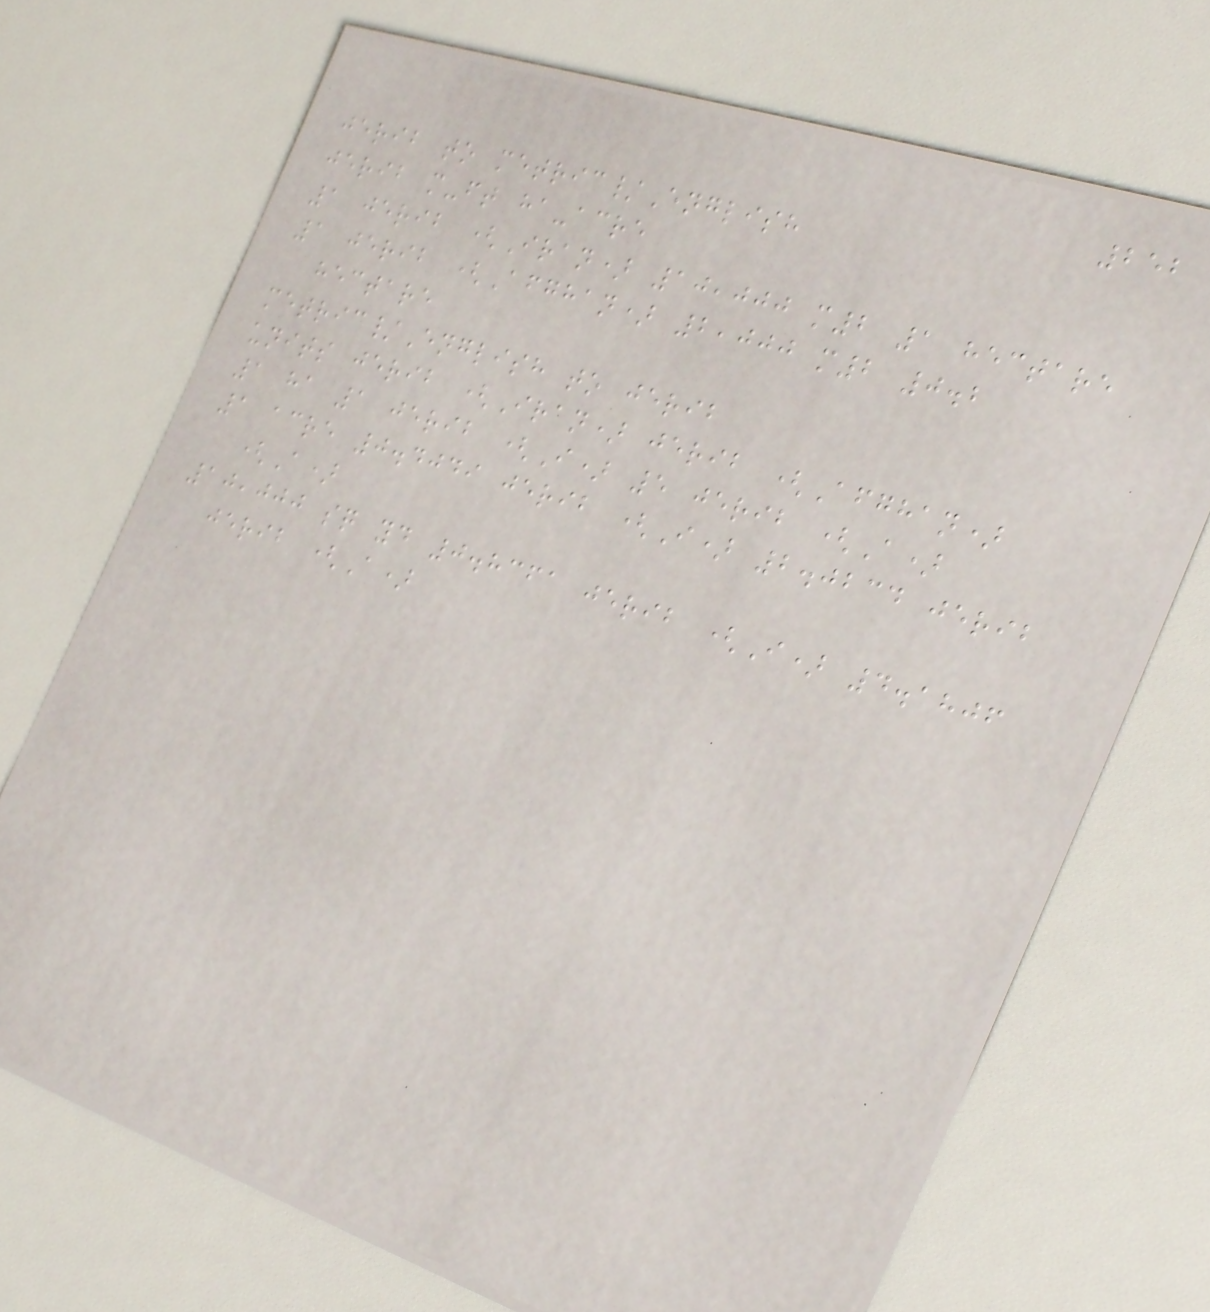252
jerib to metric/English
jerib m-ft ha-acre
1 jerib (Iran) 10,000 m2 1 hectare
1 jerib (Afghan) 2,000 m2 0.2
hectare
metric/English to jerib
units jerib (Iran) jerib (Afghan)
1 ha 1 jerib (I) 5 jerib (A)
1 acre 0.4049 jerib (I) 2.0234 jerib
(A)
10,000 sq yd 0.8361 jerib (I) 4.1806
jerib (A)
